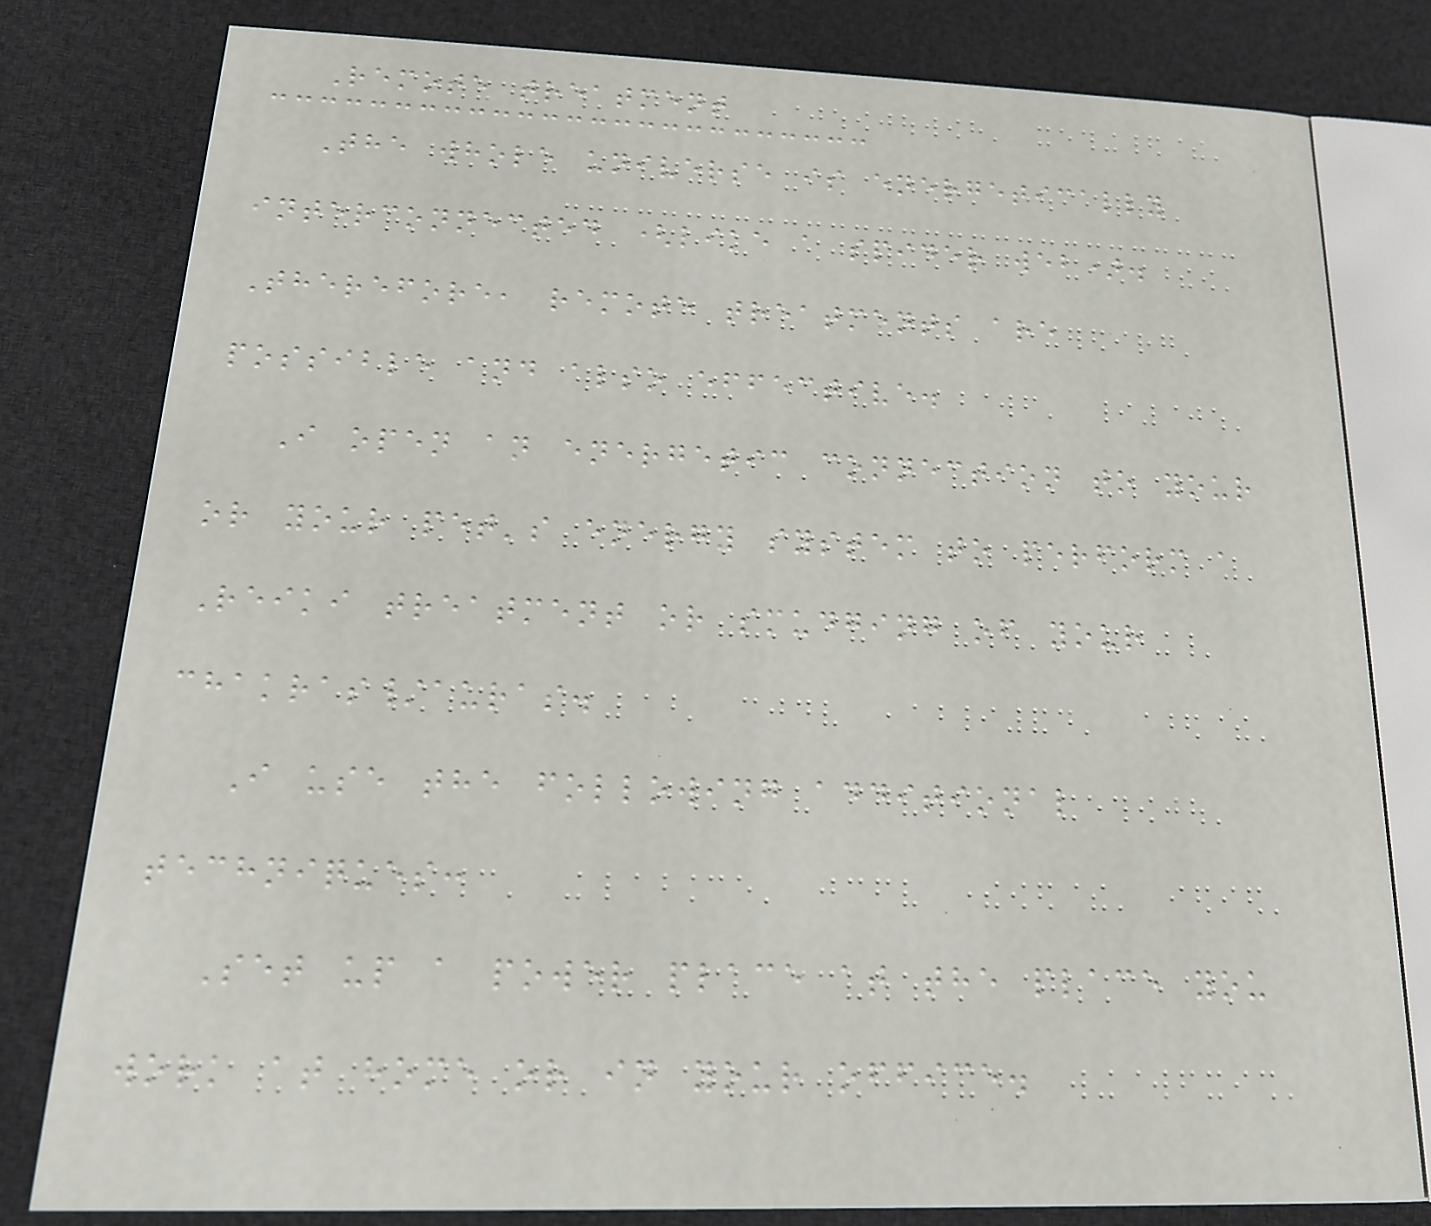Remote treatment
The whole universe is energetically
interconnected (like a spider web).
Therefore, remote treatments are
possible and also effective.
I open an energetic connection to your
or your pet's energy system to perform a
Reiki treatment or smudging of your
chakras/auras.
I use the following additional
techniques:
Set up a power place at the place you
work at home or in your office.
